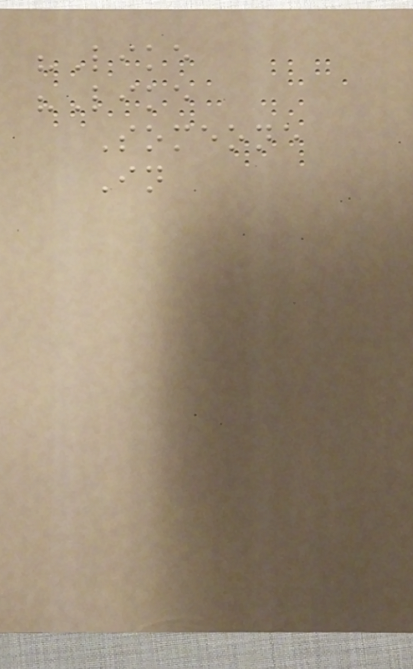"Like
"Like
Someone
In
